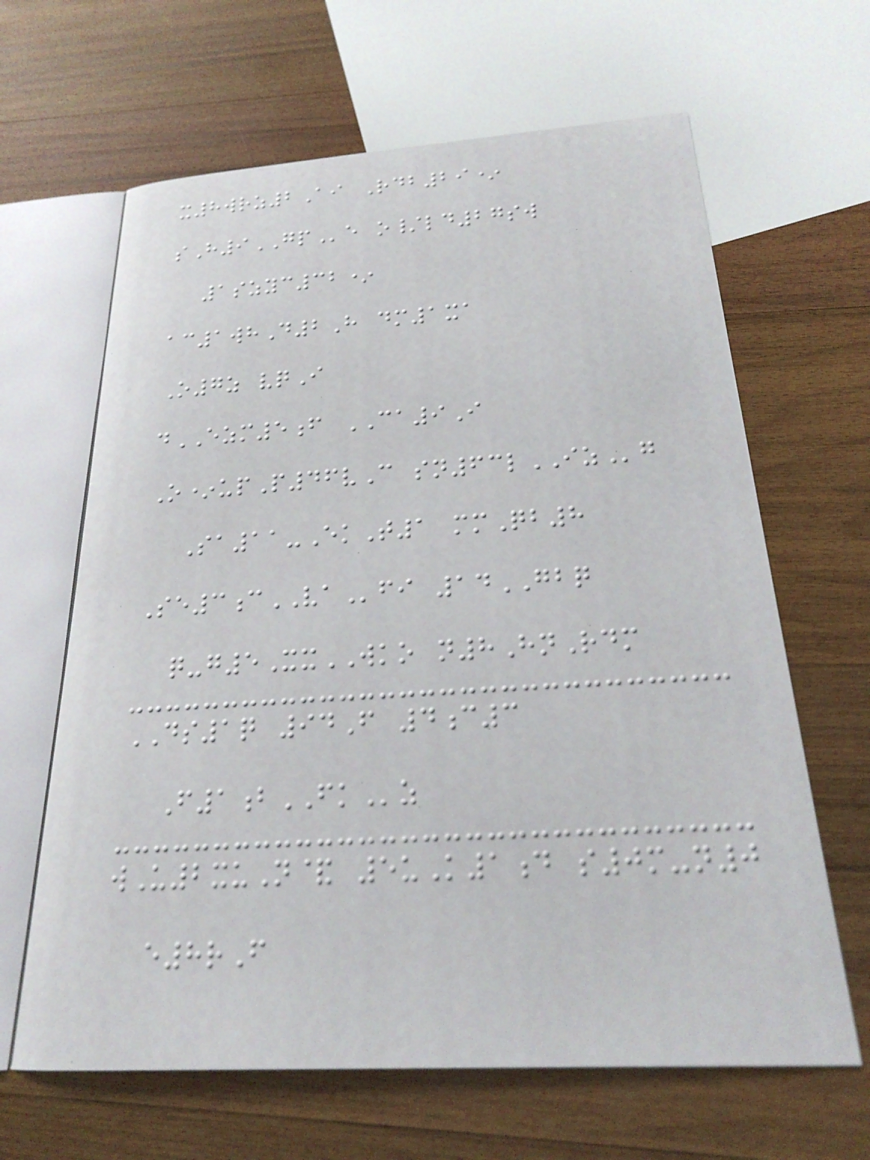x8wrz2Ai Rdb29*
sH9GPe o/ld27sw
1szyc32*
ac1whD2H dm1xa
O7z vqI
dEZM5f CA9I
O*upP46vC sn63lIZg
Sa11-EkT1 mmQb8
Se3cVAfi 14GBQ
q-g5XxWKO n8HnRdm
DS1q 94F 4c3
F1bFKz
wU2xuN& 5uK1d s0m-n0
e8rF
